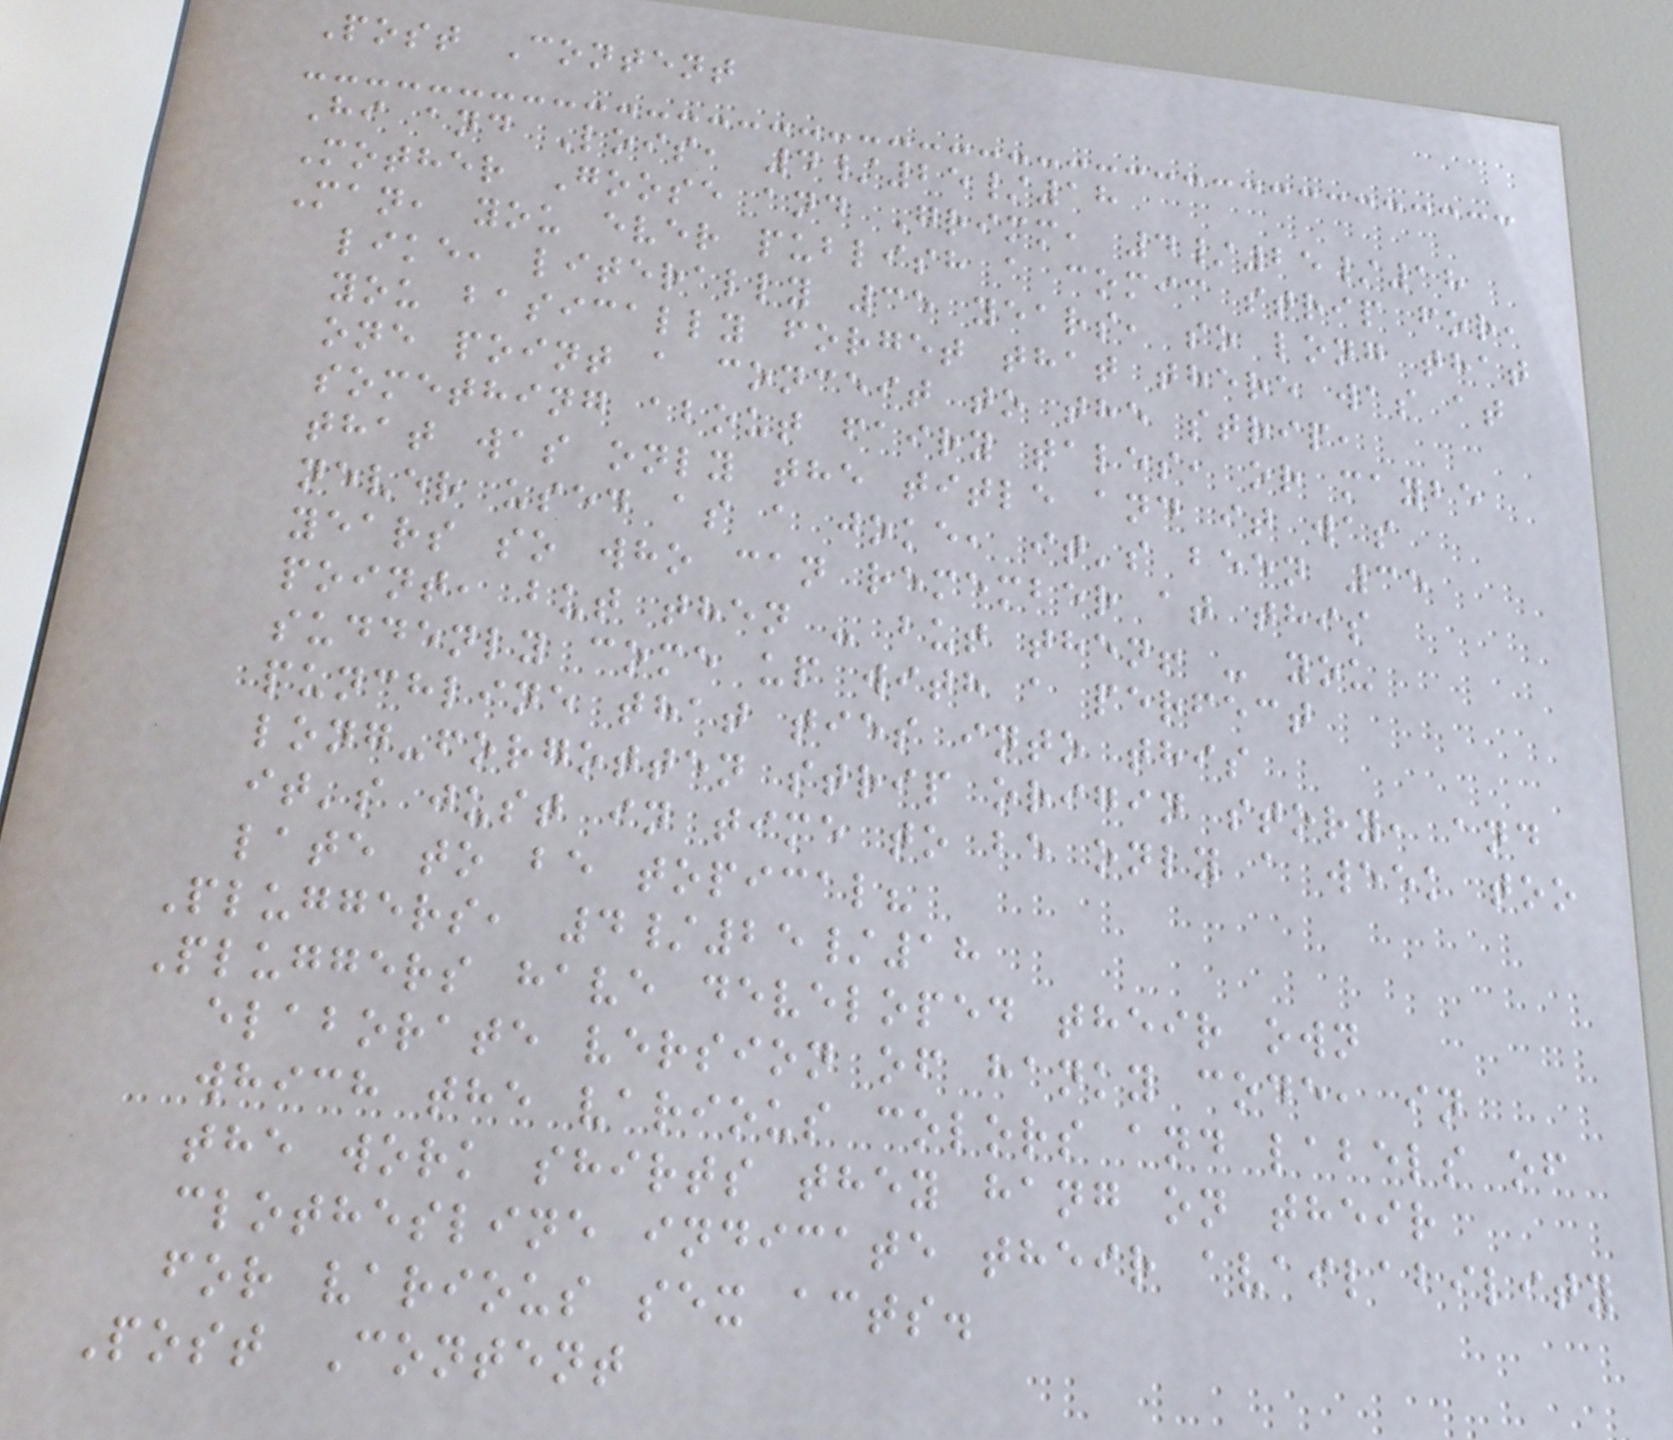Post Content
Hi and Lois, 4/25/18
Mother Goose and Grimm, 4/25/18
Man, you ever publish a comic strip for,
like, literally 35 years, so long that
you basically forget that there was at
one point a conceit to the strip,
something about fairy tales, or maybe
that was only the title and it was
never used as a joke, it's been 35
years so who can remember at this
point, but then - but then! - you
suddenly come up with a perfect
punchline that ties into this
long-forgotten strip origin story, and
it's just in time to be only a week too
late to be topical?
Pluggers, 4/25/18
Pluggers have developed their own
elaborate version of hanky code, in
which the various colors and labels of
the work shirts they hang on their
clothesline indicate their availability
for various sex acts.
Post Content
